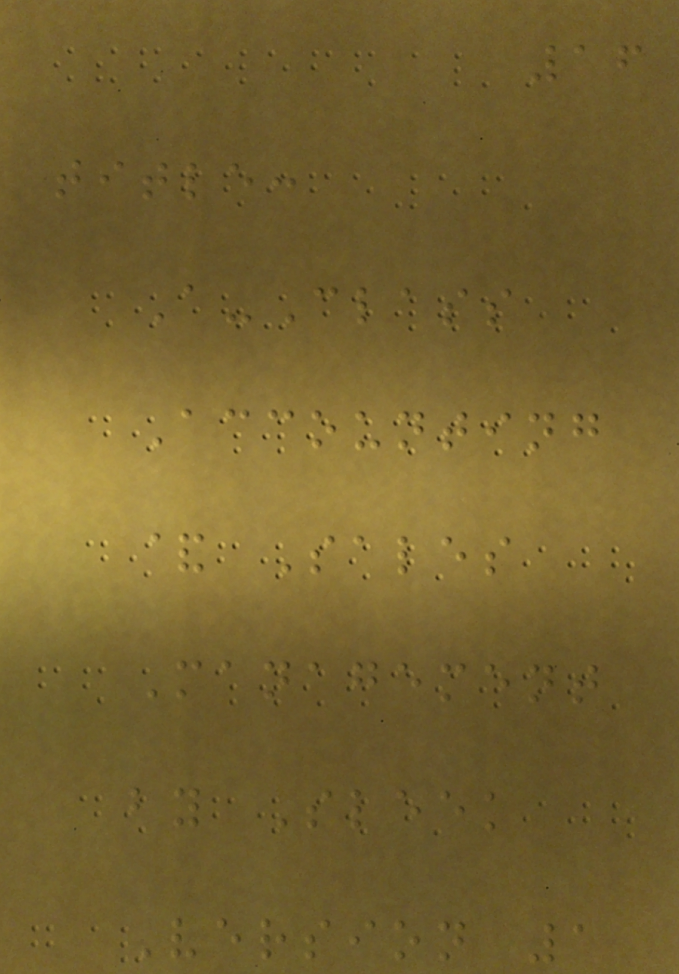16
title:
A-Class
Accounting
& Sales
Management
by Sleek
Version 1
